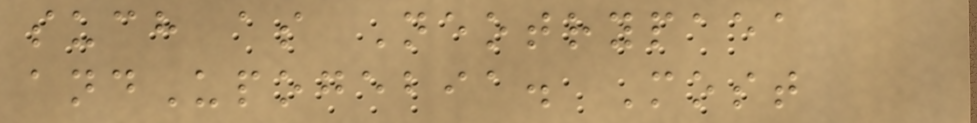such as Neotrypaea
andUpogebia. Most
